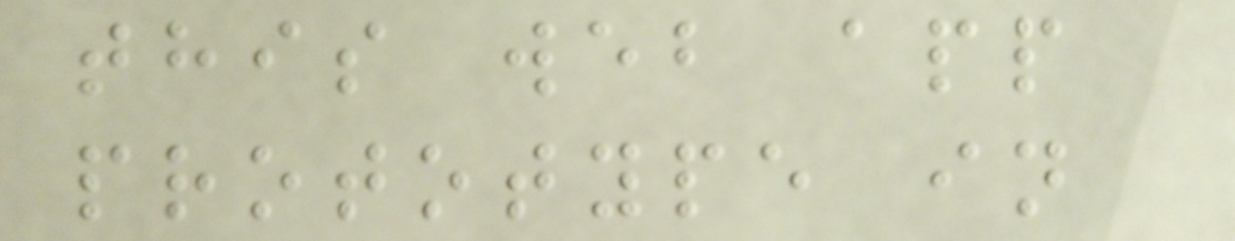this web app
prototype in
